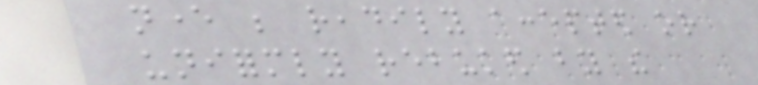never be readily accepted or
uniformly rebuked by the
